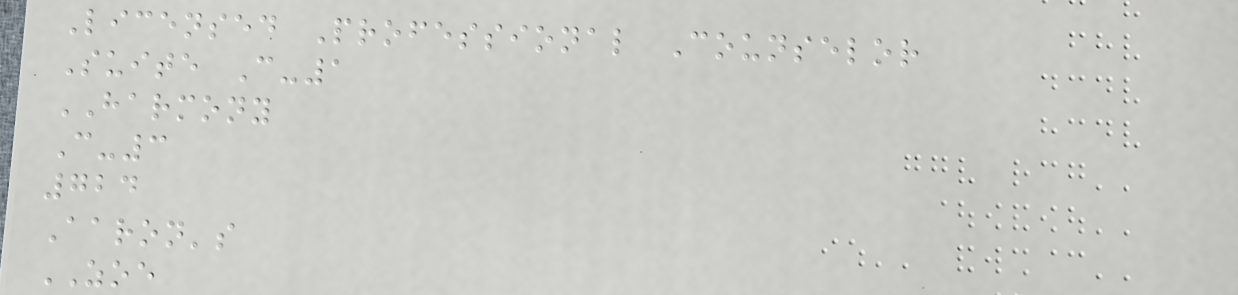Licensed Professional Counselor
Suite C-1
HARMONY
C-3
724
Aaron's
ZOE
